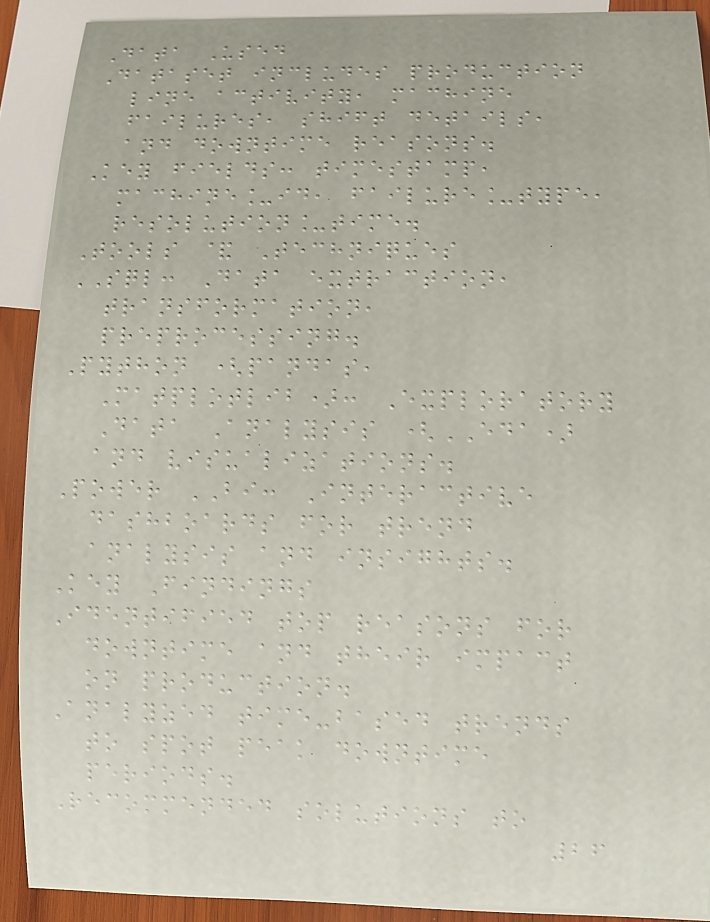Data Used
Dataset includes production
line activity, machine
failures, shift details,
and downtime reasons.
Key fields: timestamp,
machine_id, failure_type,
resolution_time.
Tools & Techniques
SQL: Data extraction,
transformation,
preprocessing.
Python (pandas,
Matplotlib): Exploratory
Data Analysis (EDA)
and visualizations.
Power BI: Interactive
dashboards for trend
analysis and insights.
Key Findings
Identified top reasons for
downtime and their impact
on production.
Analyzed time-based trends
to spot peak downtime
periods.
Recommended solutions to
26
